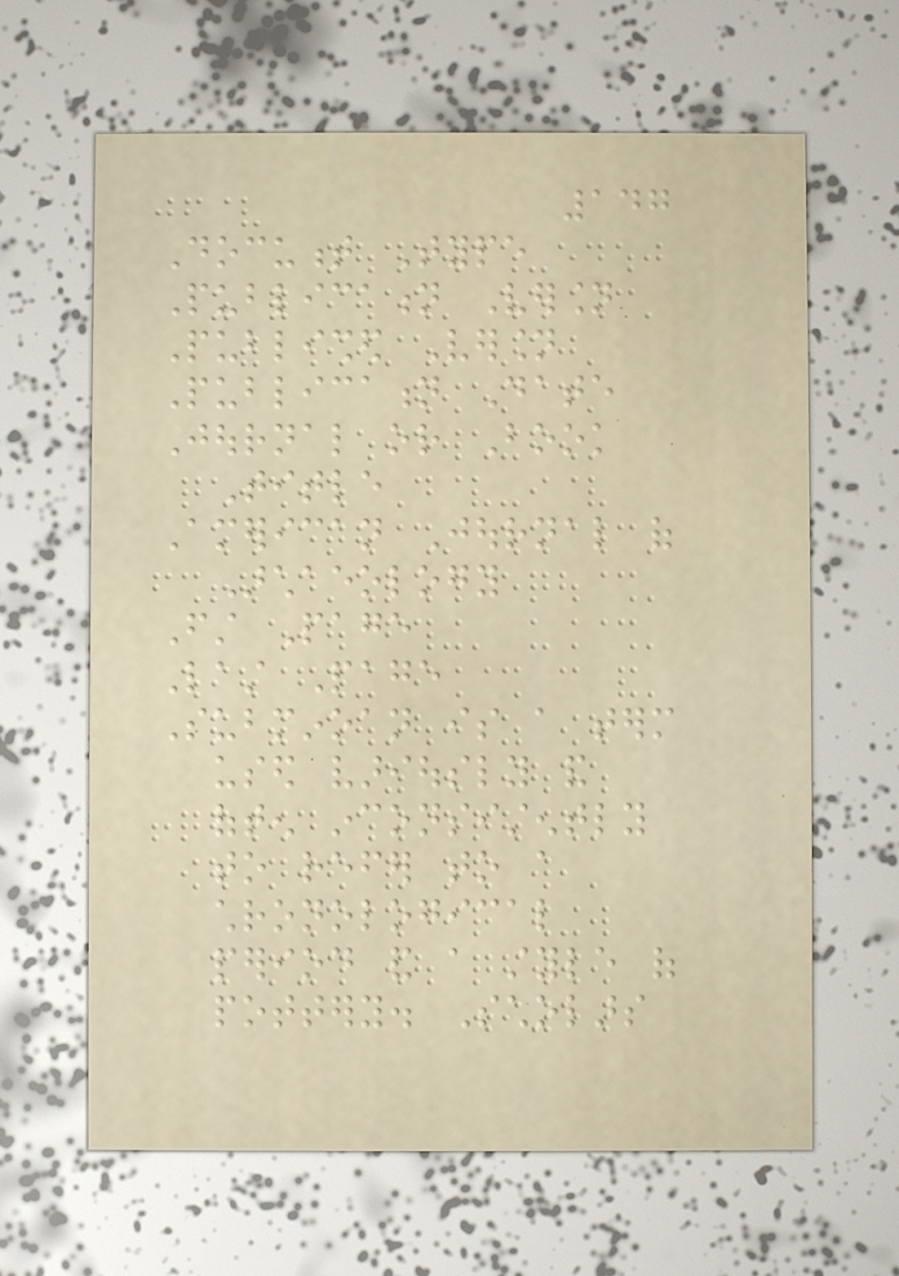147
Document Type
Publication Version
Published Version
Publication Date
Journal or Book
Title
American Journal of
Archaeology
First Page
Last Page
Subminoan is a term
used variously and
often inconsistently
to refer to a
chronological
period and a style of
pottery. Scholars
